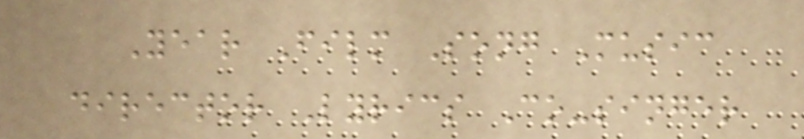Year Film Song Music
director Lyrics Co-singer
